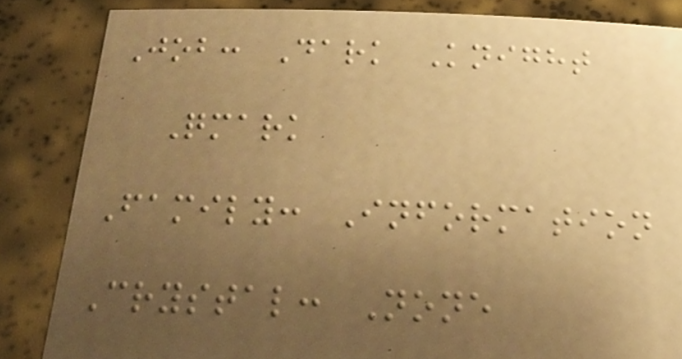Job: Dark Knight
Qmark
Family: Information
Crystal: None
